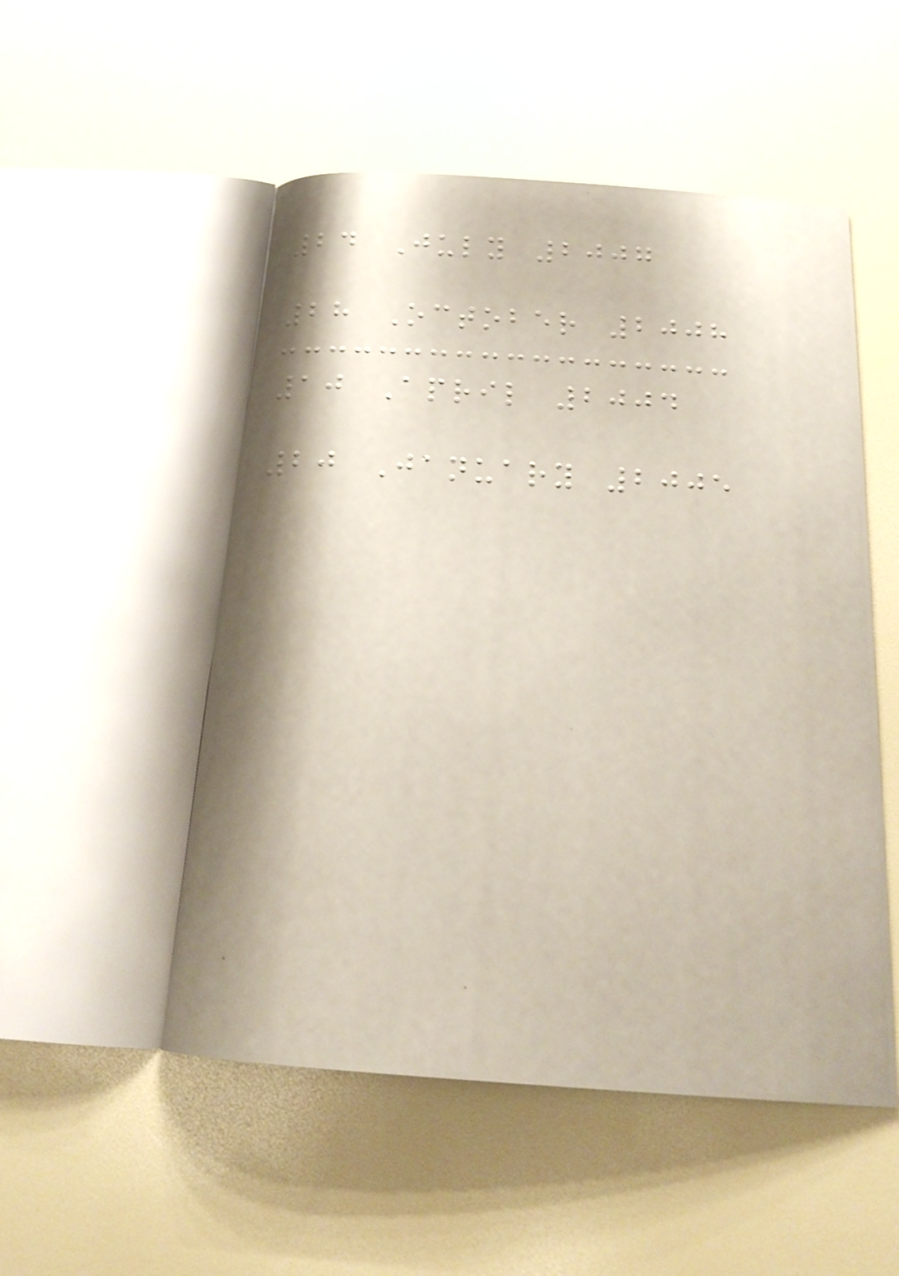24 July 2007
28 October 2008
10 April 2004
20 January 2005
